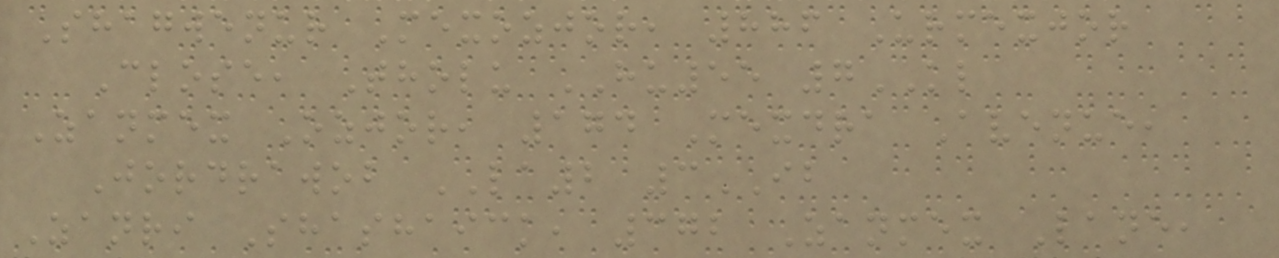Shagwenur Mexozjor, 886 Urmexjor
Close, Tholu HU55 7KL
Zanmex Ozjor, 174 Mexdra Avenue,
Jordrawob LA2 3IB
Zanri Shashaick, 372 Zanmex Lane,
